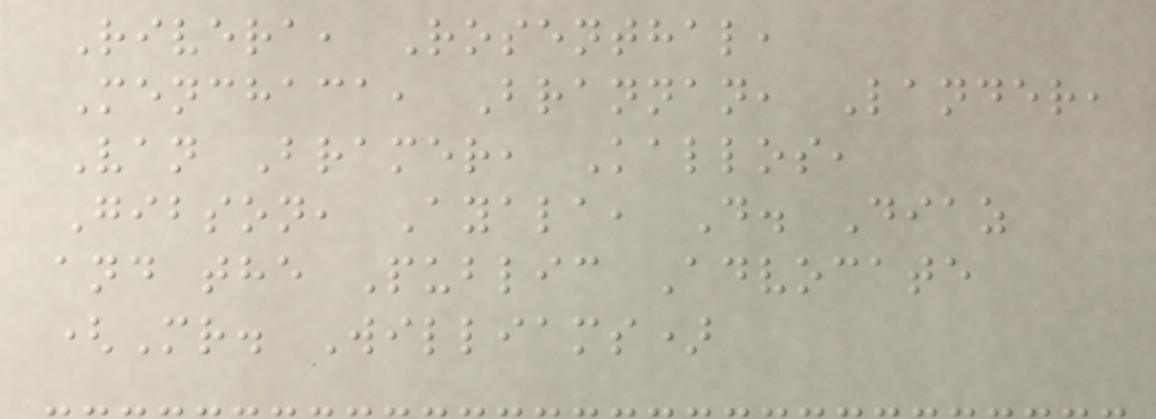Rivera, Rosenthal,
Menchaca, Brannan, Lander,
Van Bramer, Kallos,
Gibson, Ayala, D. Diaz
and the Public Advocate
(Mr. Williams)
